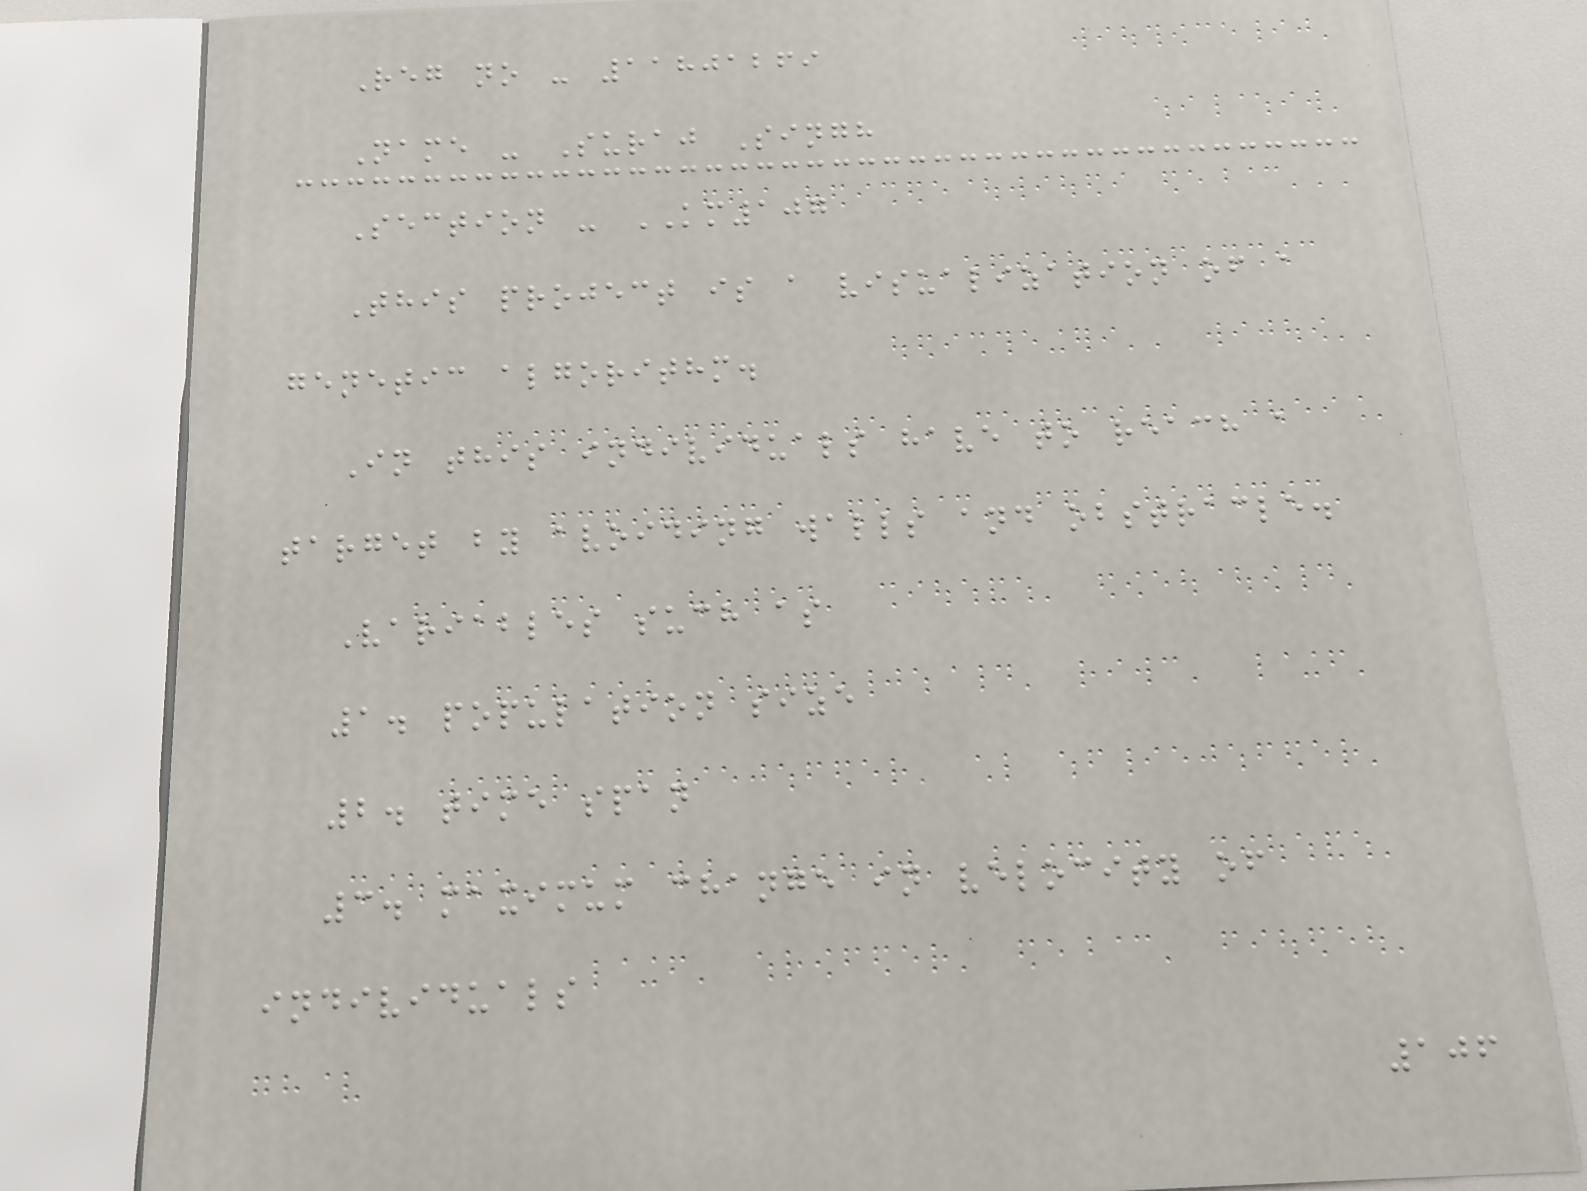Reg no - 11801269
Name - Suraj Singh
Section - KM107
This project is a visualization of a
genetic algorithm.
In this individuals have to reach a
target by avoiding walls and obstracle.
Variables such as
1. population size
2. time span
3. maximum change in velocity of
individuals
106
